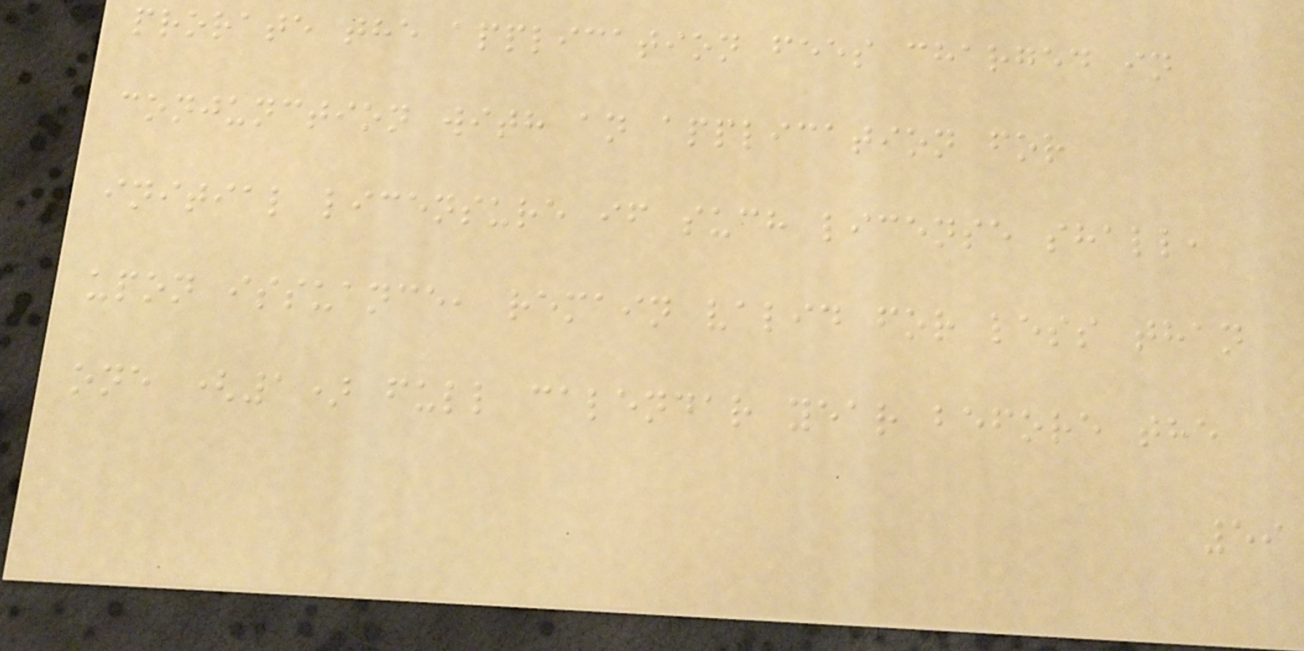prorate the application fees charged in
conjunction with an application for
initial licensure if such license shall,
upon issuance, remain valid for less than
one (1) full calendar year before the
59
